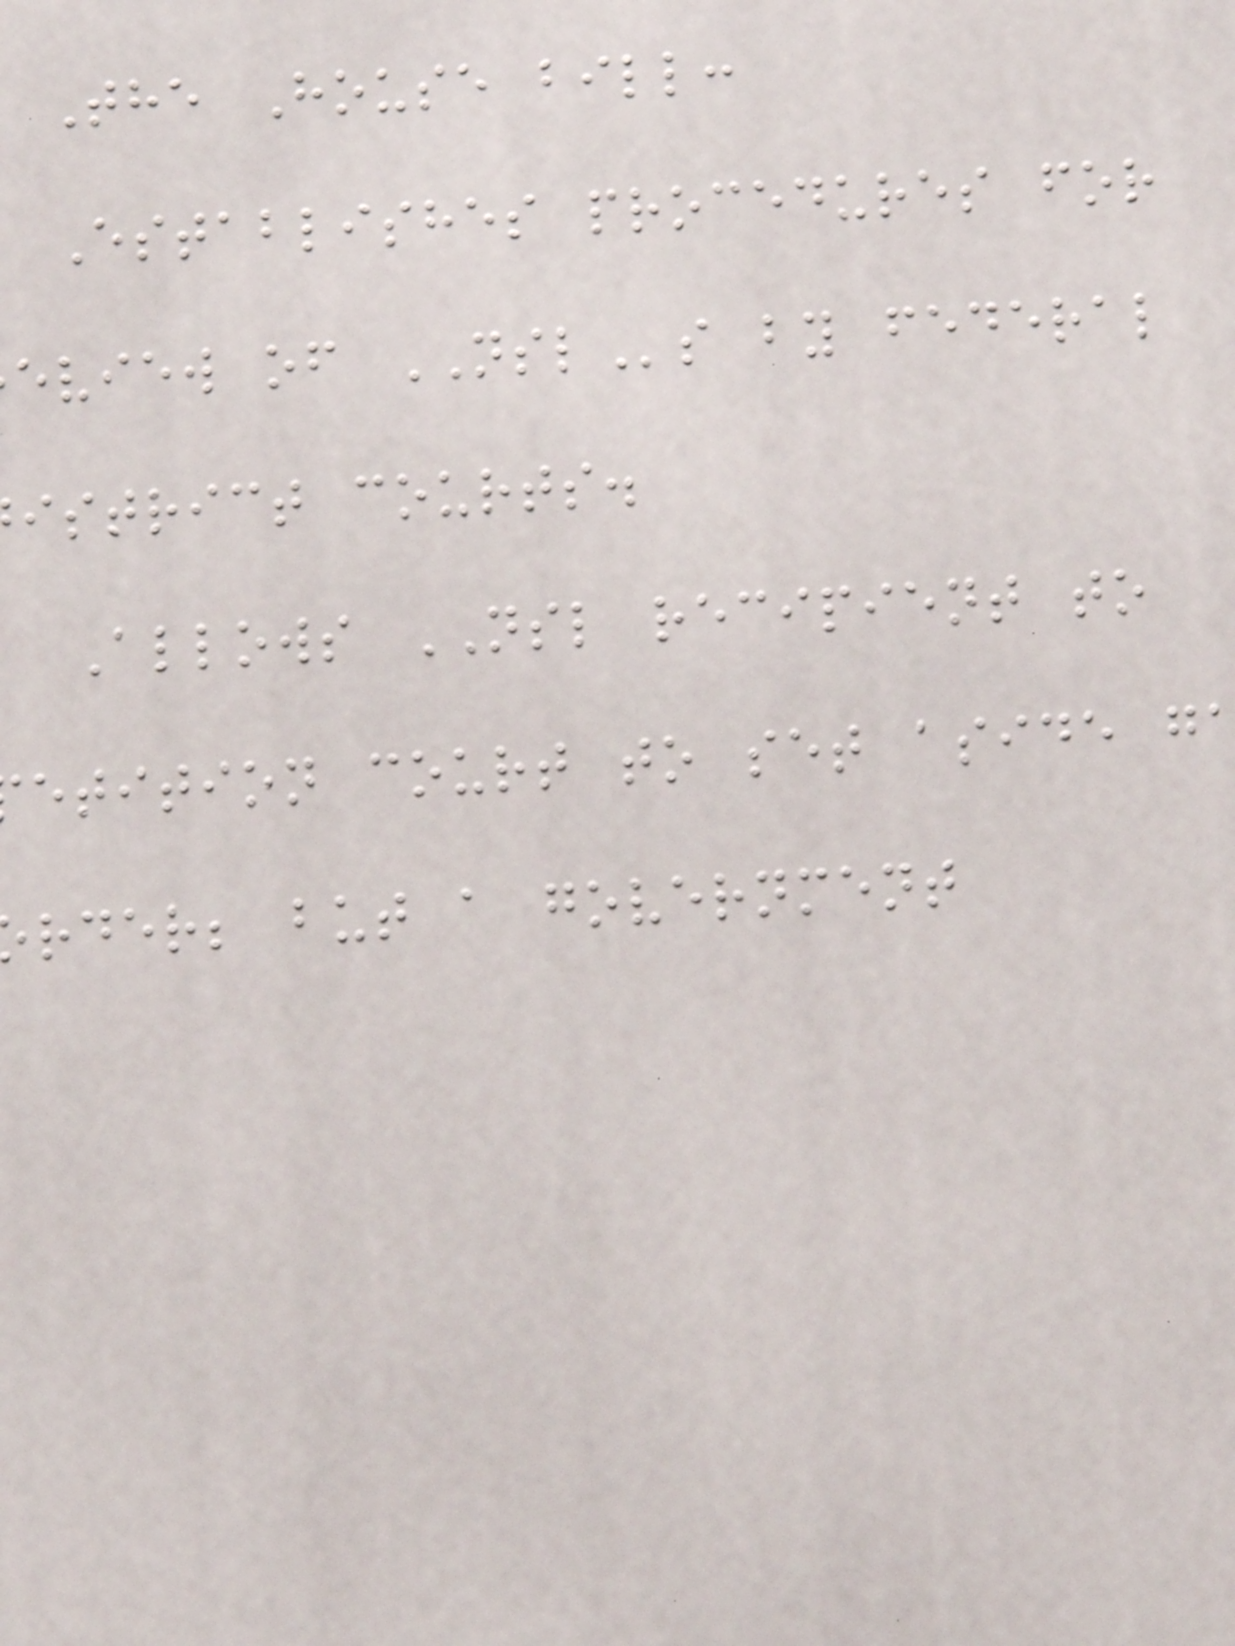The House bill:
Establishes procedures for
eview of NSLs by federal
istrict courts.
Allows NSL recipient to
etition court to set aside g
rder; but a government
